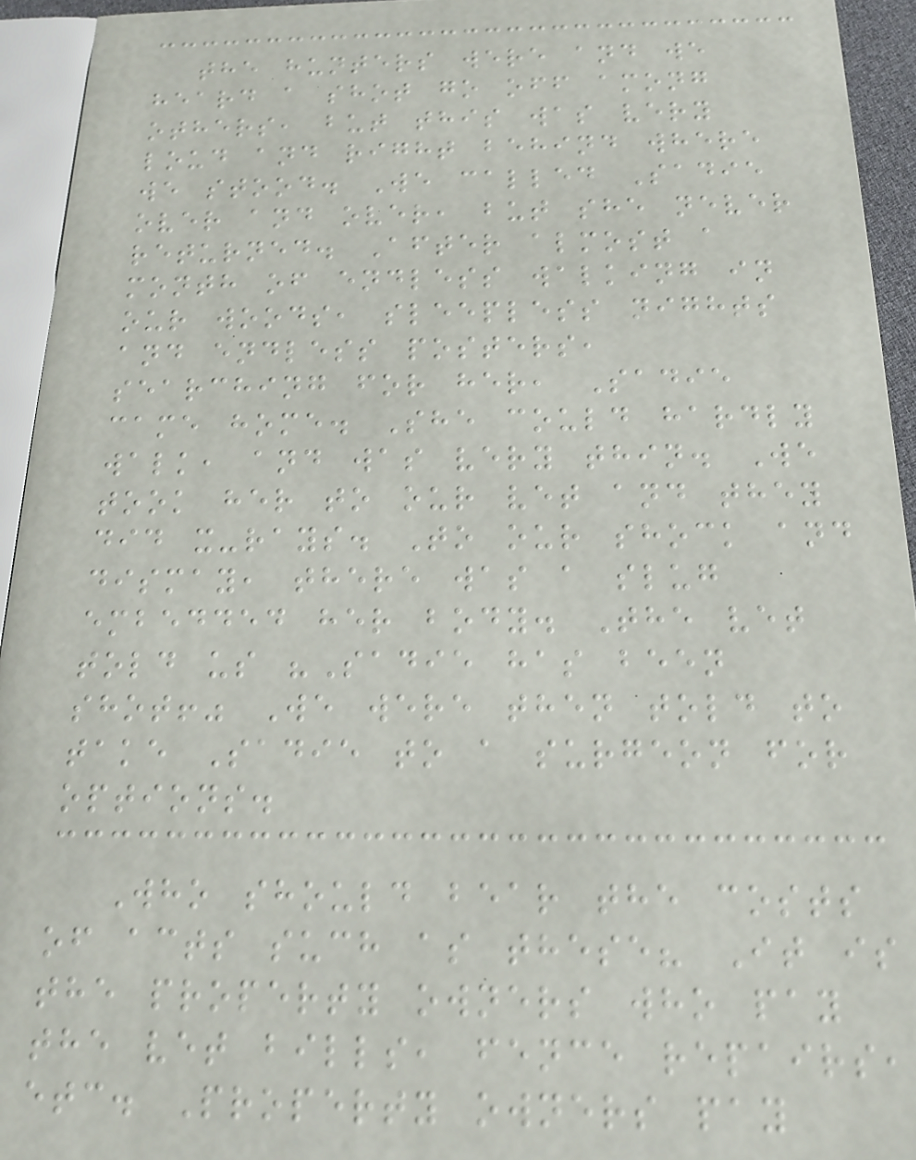the hunters were and we
heard a shot go off among
others, but this was very
loud and right behind where
we stood. We called Sadie
over and over, but she never
returned. After almost a
month of endless walking in
our woods, sleepless nights
and endless posters,
searching for her, Sadie
came home. She could hardly
walk, and was very thin. We
took her to our vet and they
did x-rays. To our shock and
dismay, there was a slug
embedded her body. The vet
told us "Sadie has been
shot!" We were then told to
take Sadie to a surgeon for
options.
Who should bear the costs
of acts such as these? It is
the property owners who pay
the vet bills, fence repairs,
etc. Property owners pay
